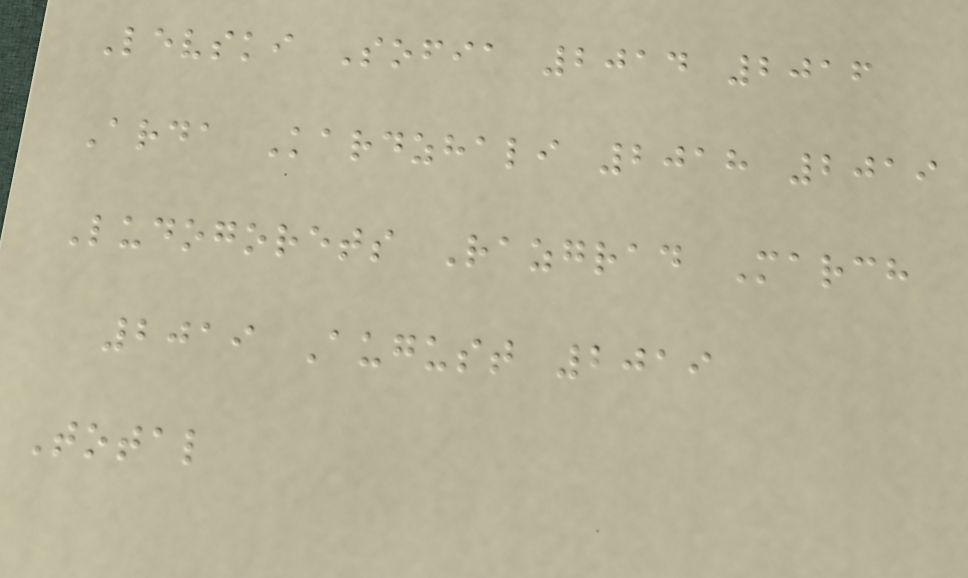Levski Sofia 2014 2016
Arda Kardzhali 2018 2019
Ludogorets Razgrad March
2019 August 2019
Total
